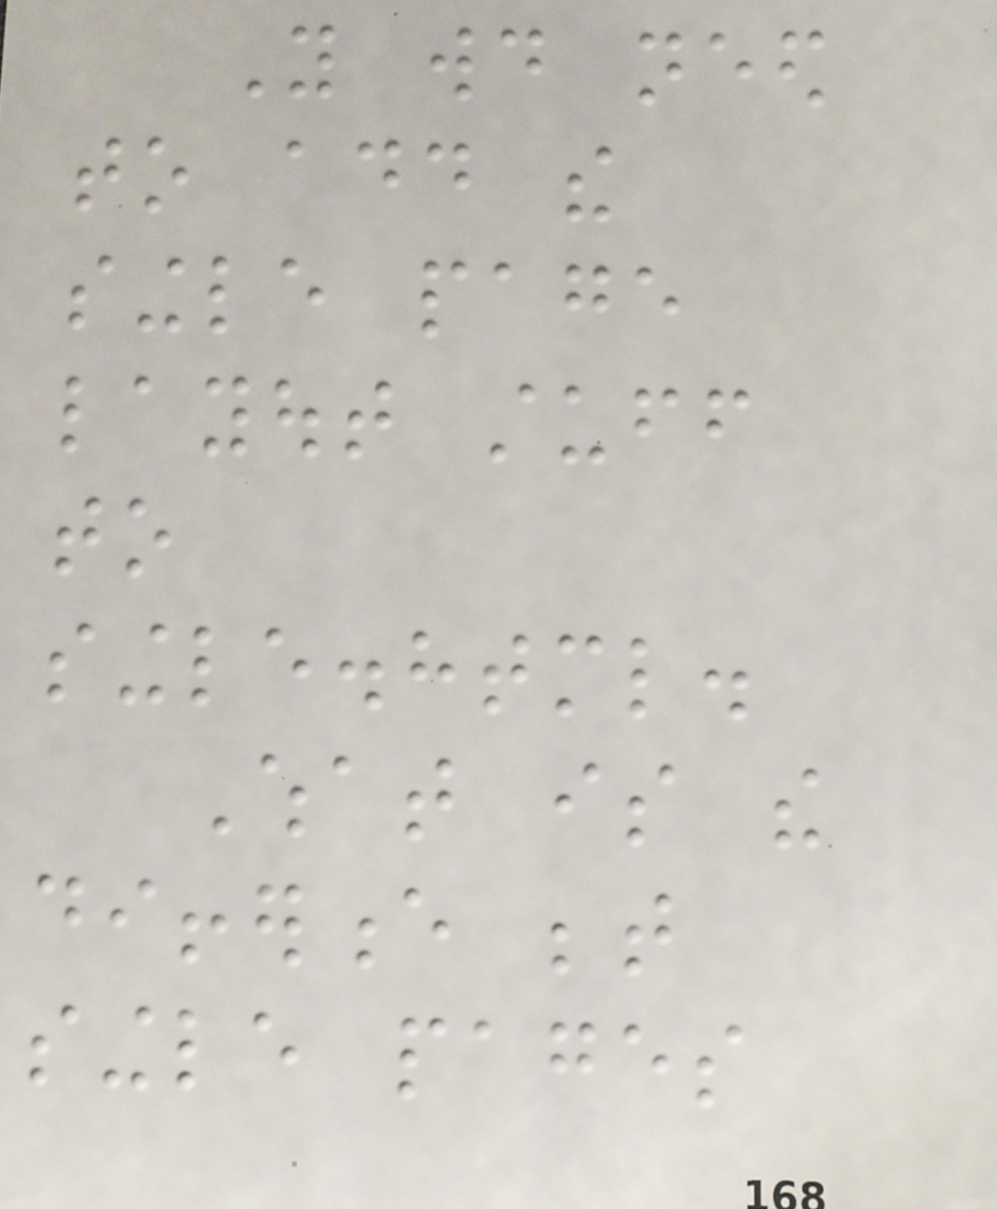You would need
to add the
single page
layout stuff
to
single.html.
What is the
difference between
single pages
